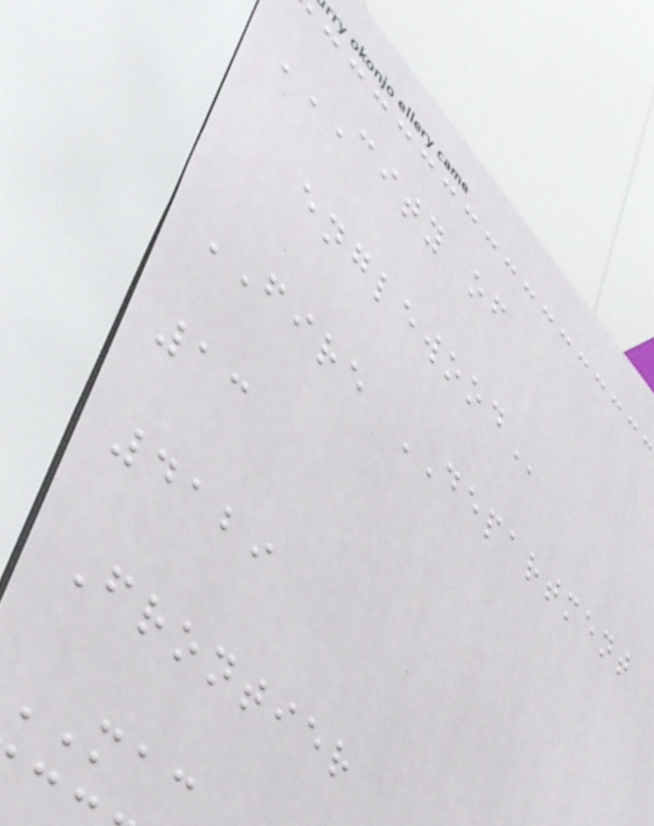CITY OF
ENGLEWOOD
FIRE DEPARTMENT
13
4129
Frontier
MAC
